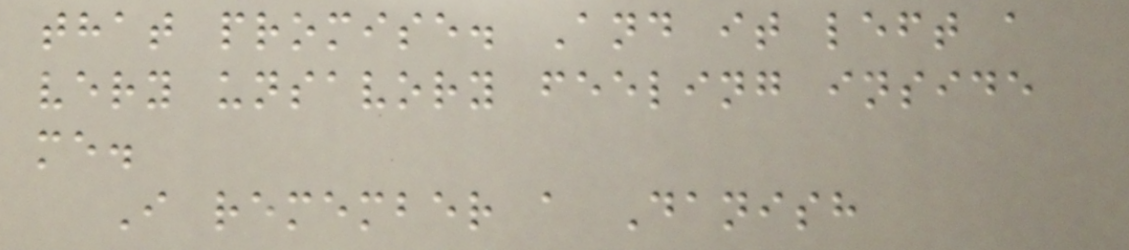that promise. And it left a
very unsavory feeling inside
me.
I remember a Danish
